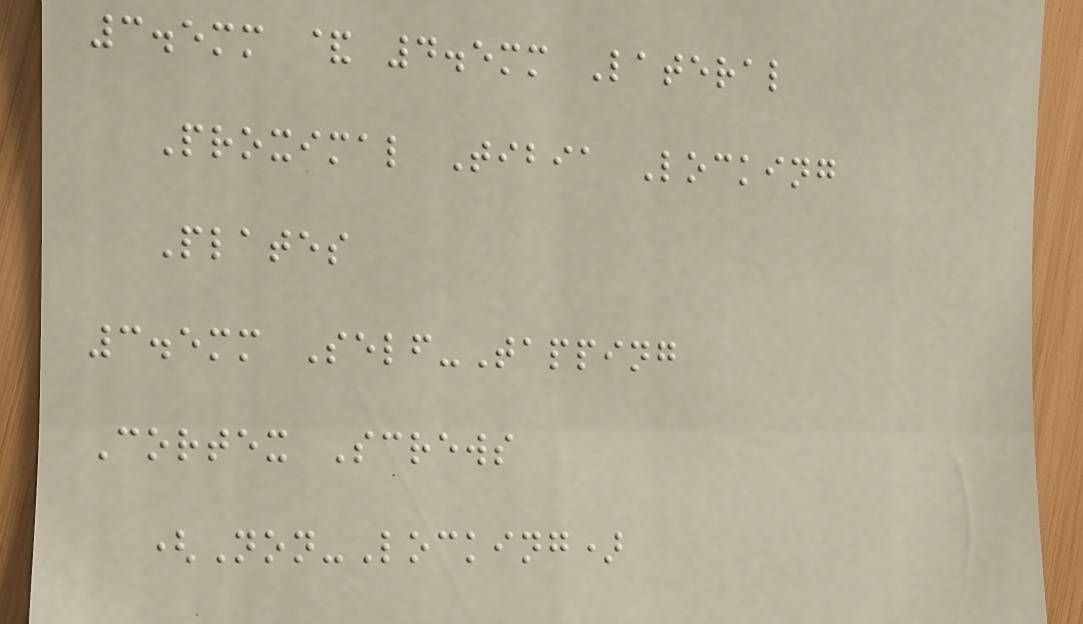3.5mm & 4.5mm Lateral
Proximal Tibia Locking
Plates
3.5mm Self-Tapping
Cortex Screws
(Non-Locking)
